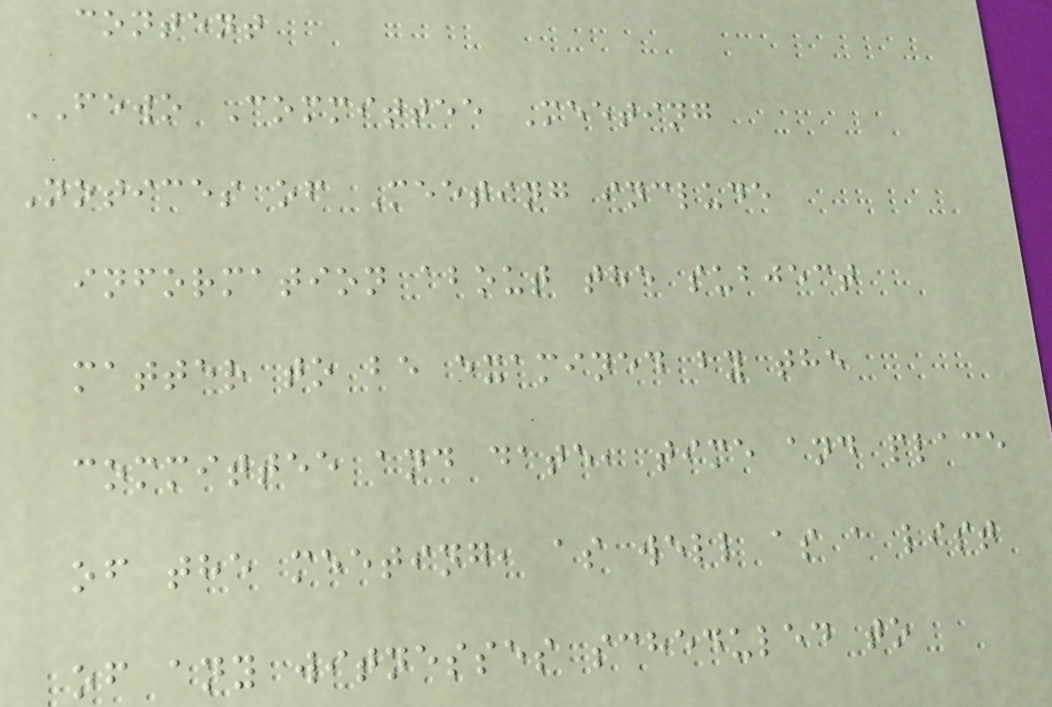content
FEWO Committee Meeting
Notices of Meeting include
information about the subject
matter to be examined by the
committee and date, time and place
of the meeting, as well as a list
of any witnesses scheduled to
